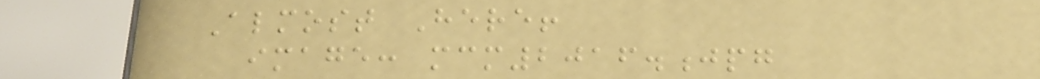Almost Here!
image: mcm2016.jpg
